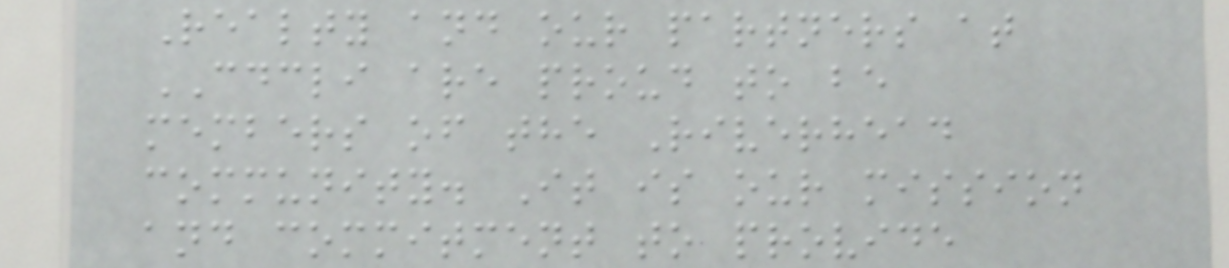Realty and our partners at
CDCLI are proud to be
members of the Riverhead
community. It is our mission
and commitment to provide
